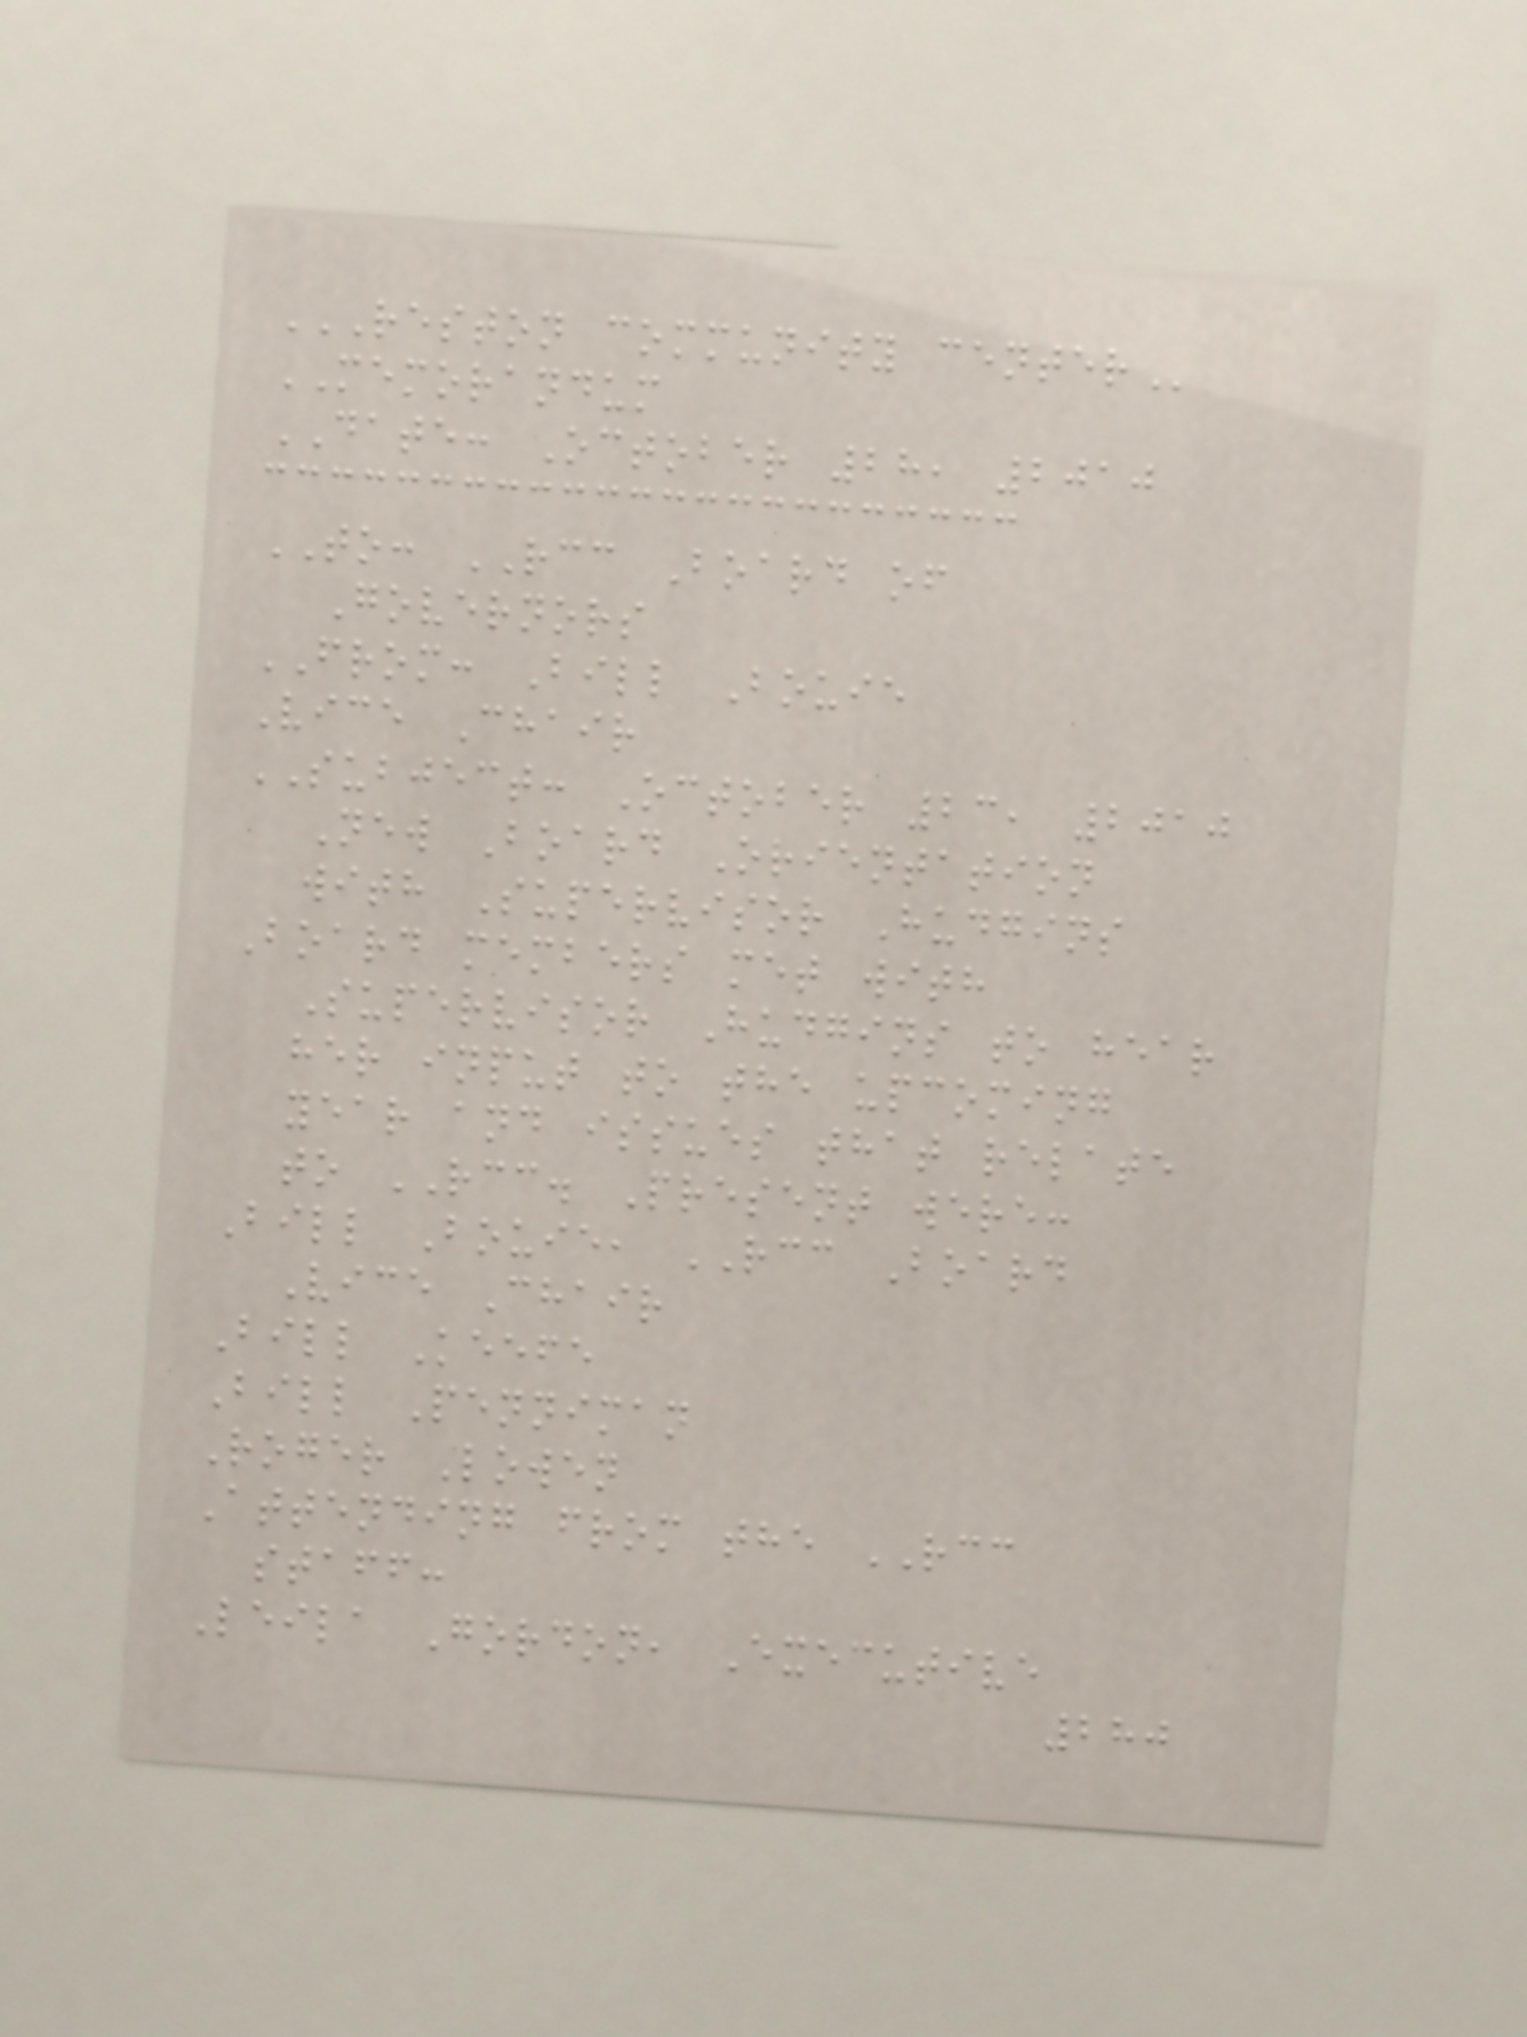RESTON COMMUNITY CENTER
MEMORANDUM
DATE: October 28, 2010
TO: RCC Board of
Governors
FROM: Bill Bouie
Vice Chair
SUBJECT: October 23, 2010
New Board Orientation
with Supervisor Hudgins
Board members met with
Supervisor Hudgins to hear
her input to the upcoming
year and issues that relate
to RCC. Present were:
Bill Bouie, RCC Board
Vice Chair
Bill Keefe
Bill Penniman
Roger Lowen
Attending from the RCC
staff:
Leila Gordon, Executive
280
